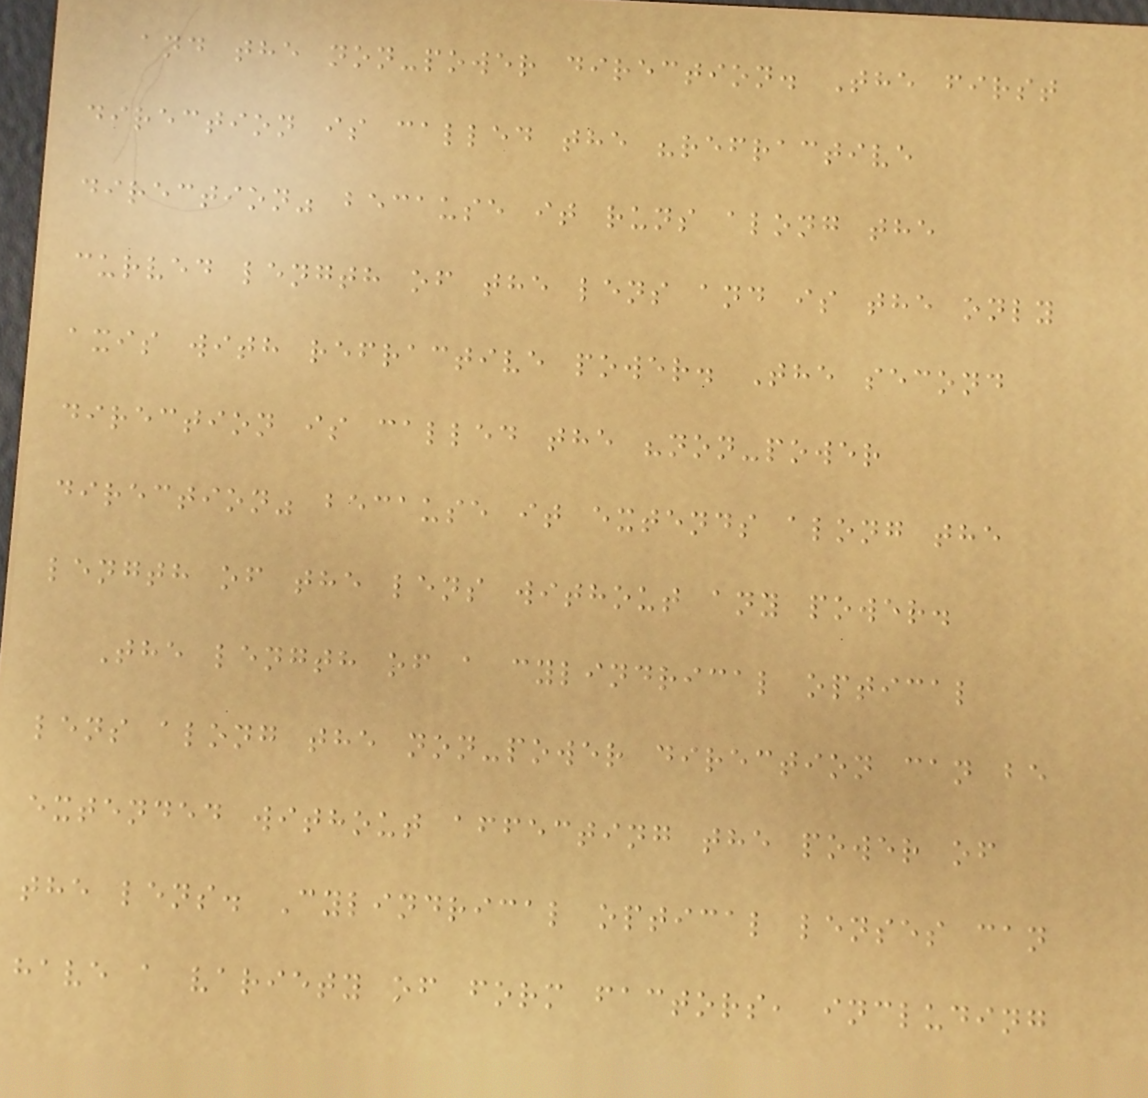and the non-power direction. The first
direction is called the "refractive
direction" because it runs along the
curved length of the lens and is the only
axis with refractive power. The second
direction is called the "non-power
direction" because it extends along the
length of the lens without any power.
The length of a cylindrical optical
lens along the non-power direction can be
extended without affecting the power of
the lens. Cylindrical optical lenses can
have a variety of form factors, including
